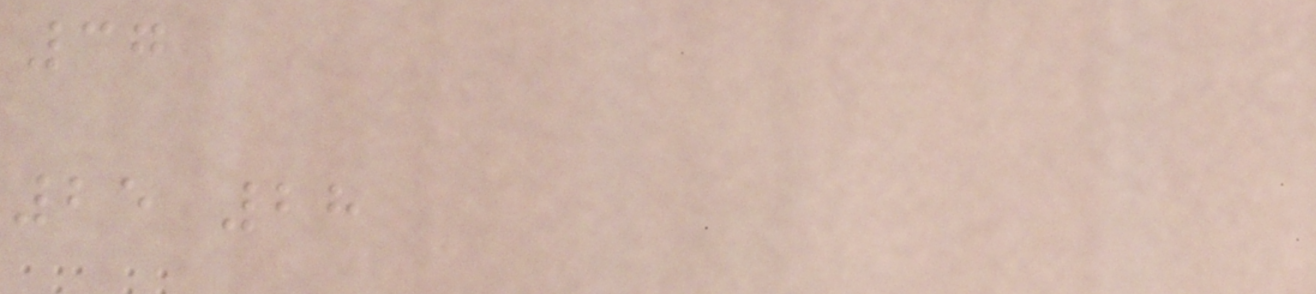37
25 28
